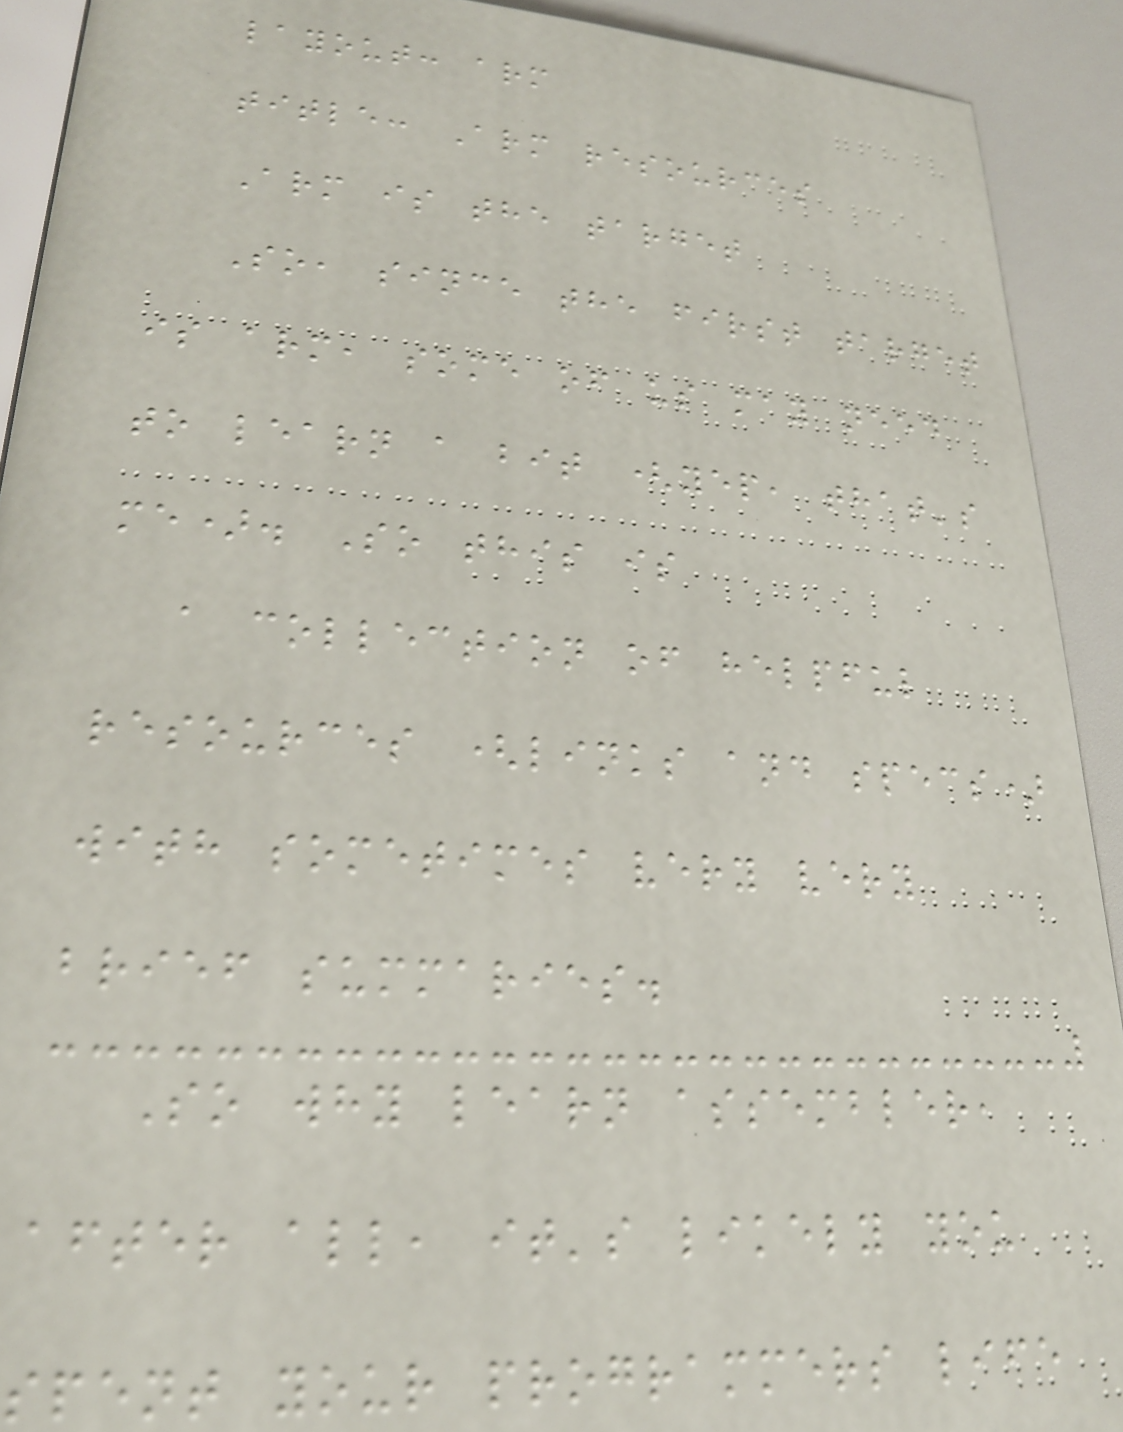layout: arm
title: Arm resources
Arm is the target
So, since the first target
is arm, some of us may need
to learn a bit (yep, that's
me). So this is
a collection of helpful
resources (links and specs)
with sometimes very very
brief summaries.
So why learn assembler,
after all, it's likely you
spent your programmers life
